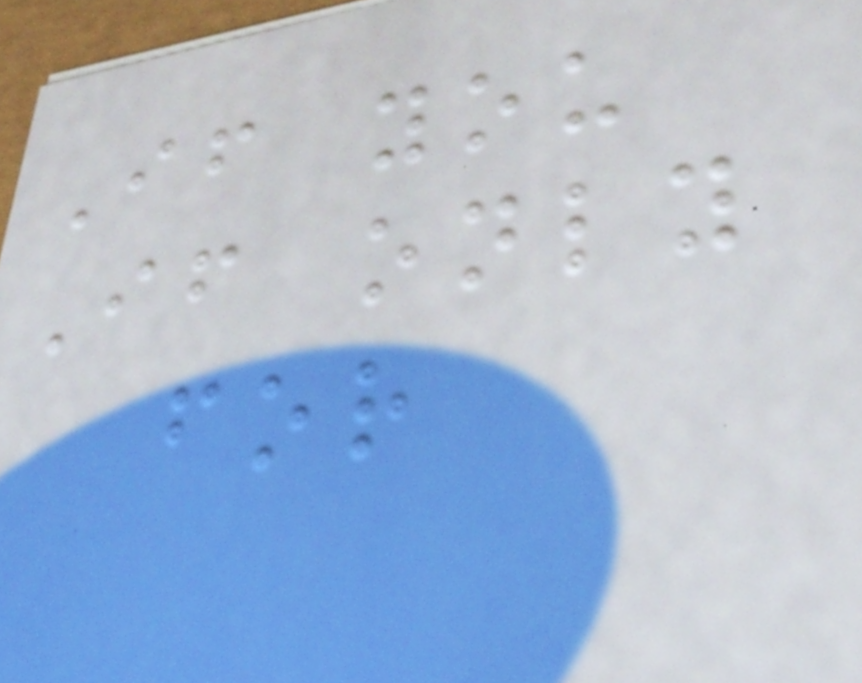If you
If only
for
